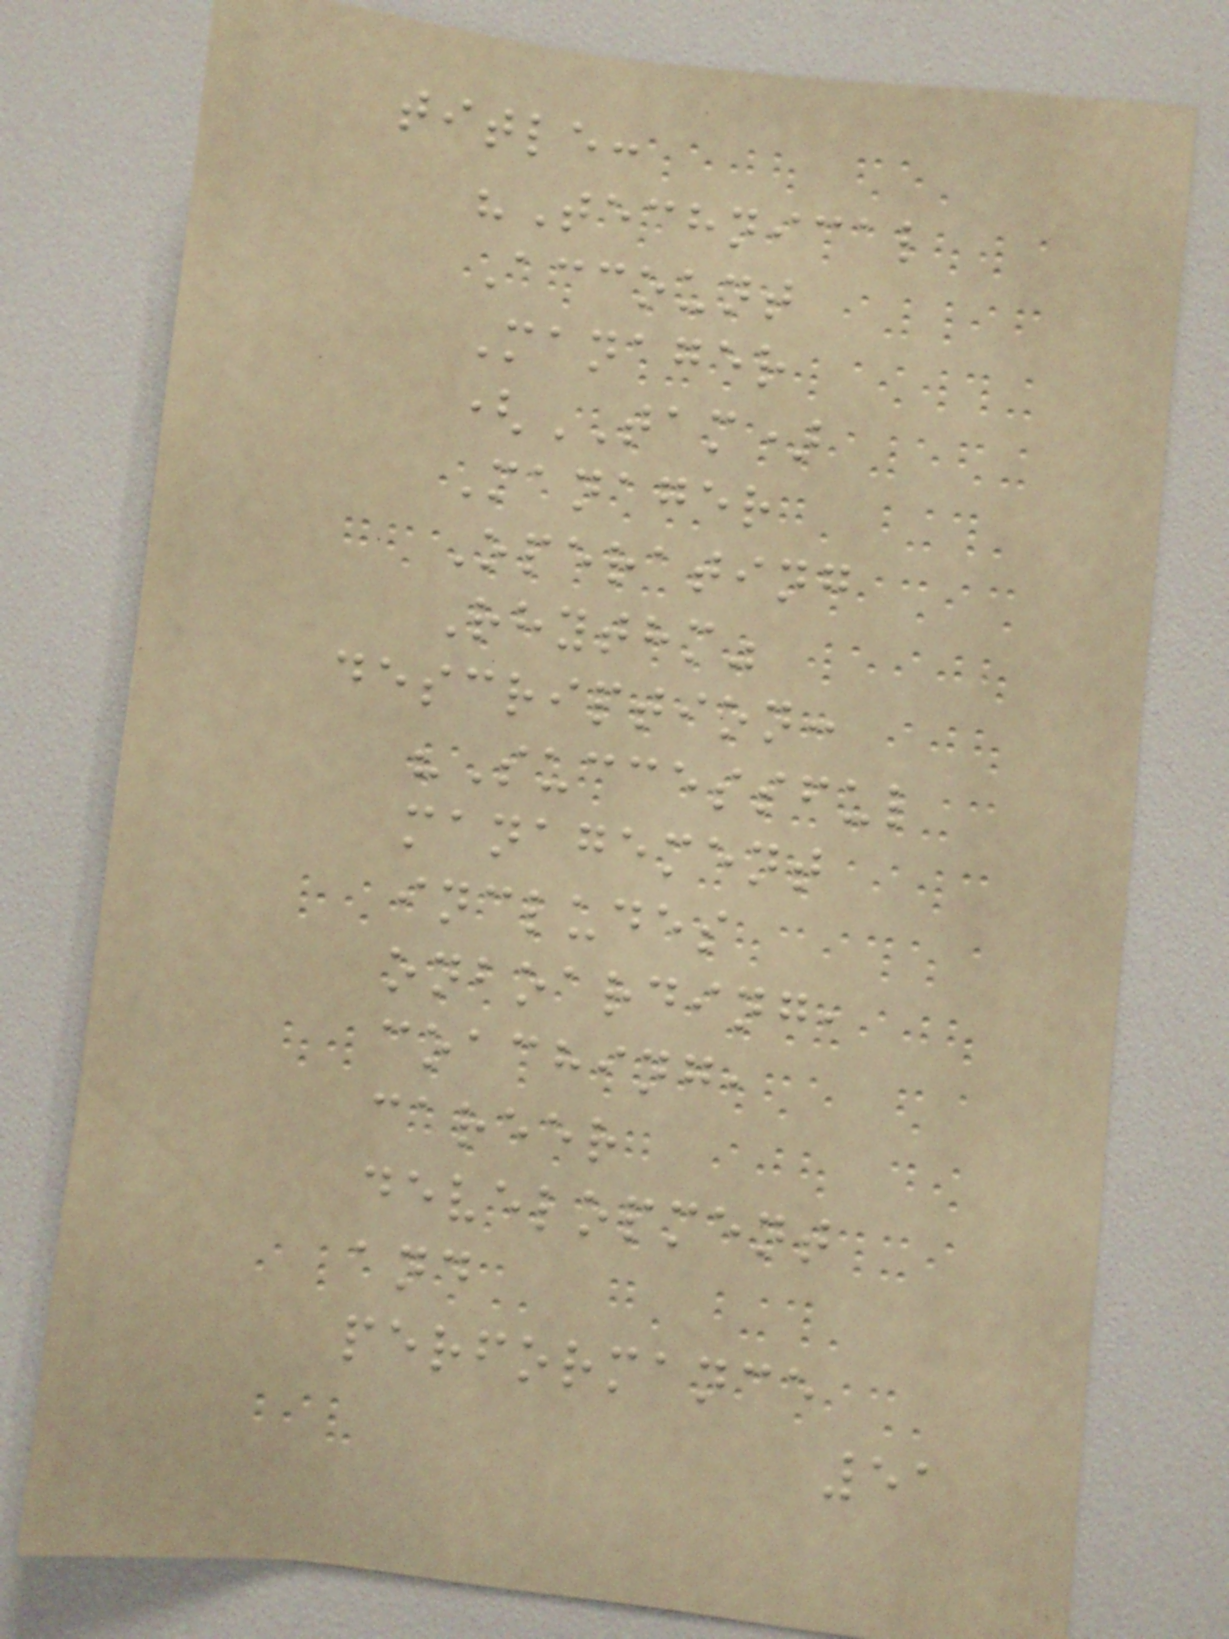title:
"Technical
Account
Manager
(TAM)
Manager
Operating
Rhythm"
description:
"Successful
management
includes
onboarding,
coaching,
career
development
and
performance
51
